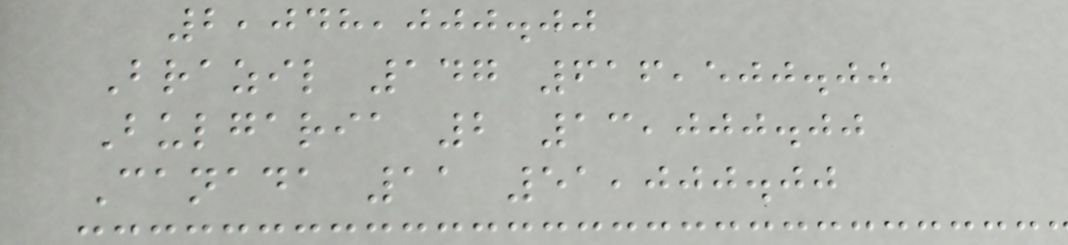2,048,000.00
Brazil 147 616,500.00
Bulgaria 2 13,000.00
Canada 11 51,000.00
